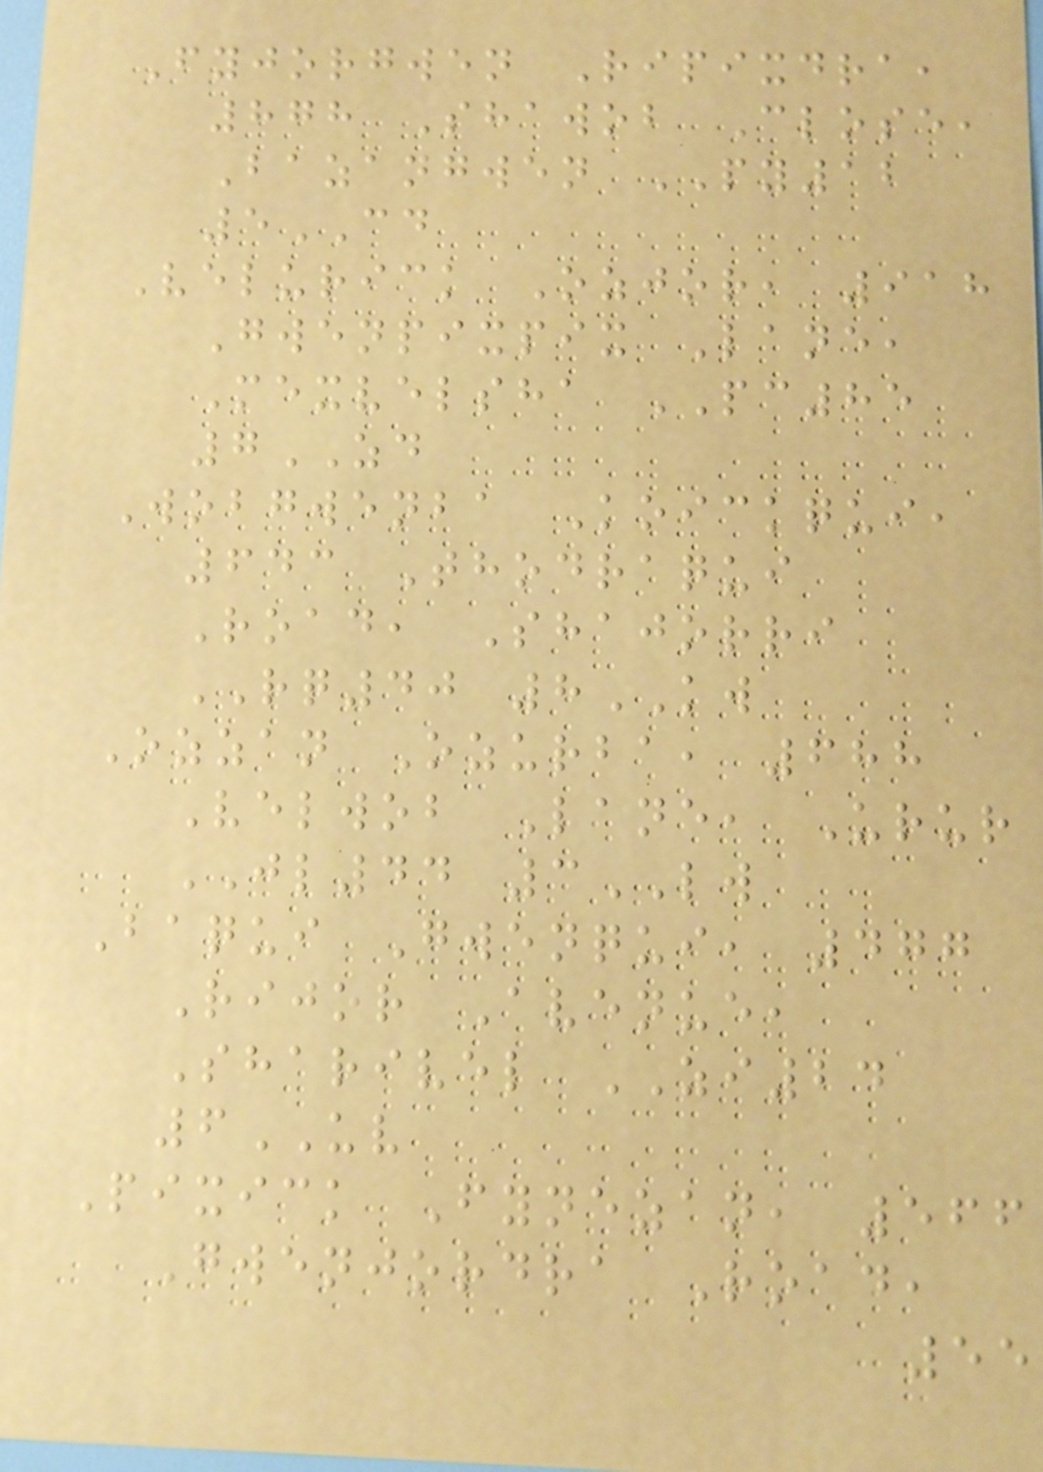Fyjorgwen Ripixdra,
878 Shawob Close,
Bazangwen PY12
5CD
Velurick Ozjor, 918
Gwenpixpix Lane,
Mexvelsha PC85
7ZD
Wobgwenba Koickqui,
643 Thodraqui
Road, Shajorri
RQ40 8KW
Ozzan Ozurba, 688
Velwob Lane, Urur
JL44 3LW
Baqui Gwenqui, 477
Rijor Avenue,
Sharivel ZI24
6UV
Pixick Fynezan, 566
Gwenjordra Road,
55
